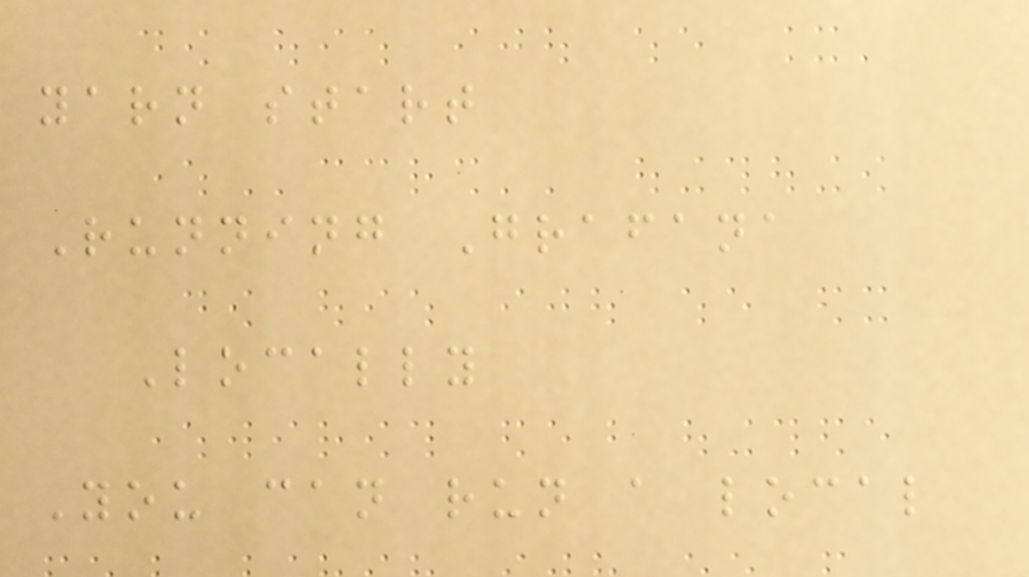yarn start
Running Grafana
Locally
You can run a local
